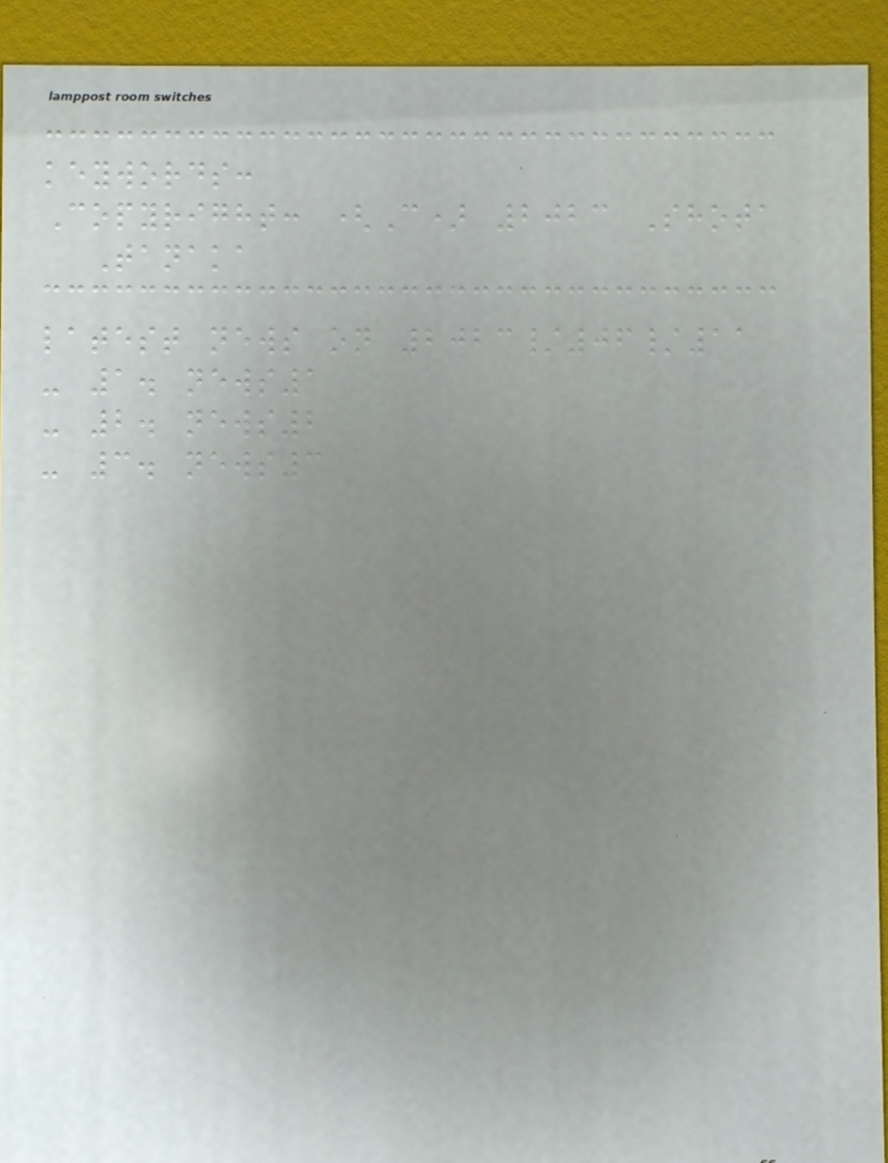keywords:
Copyright: (C) 2023 Shota
Tanaka
latest news on 2023/06/11
- 1. news1
- 2. news2
- 3. news3
